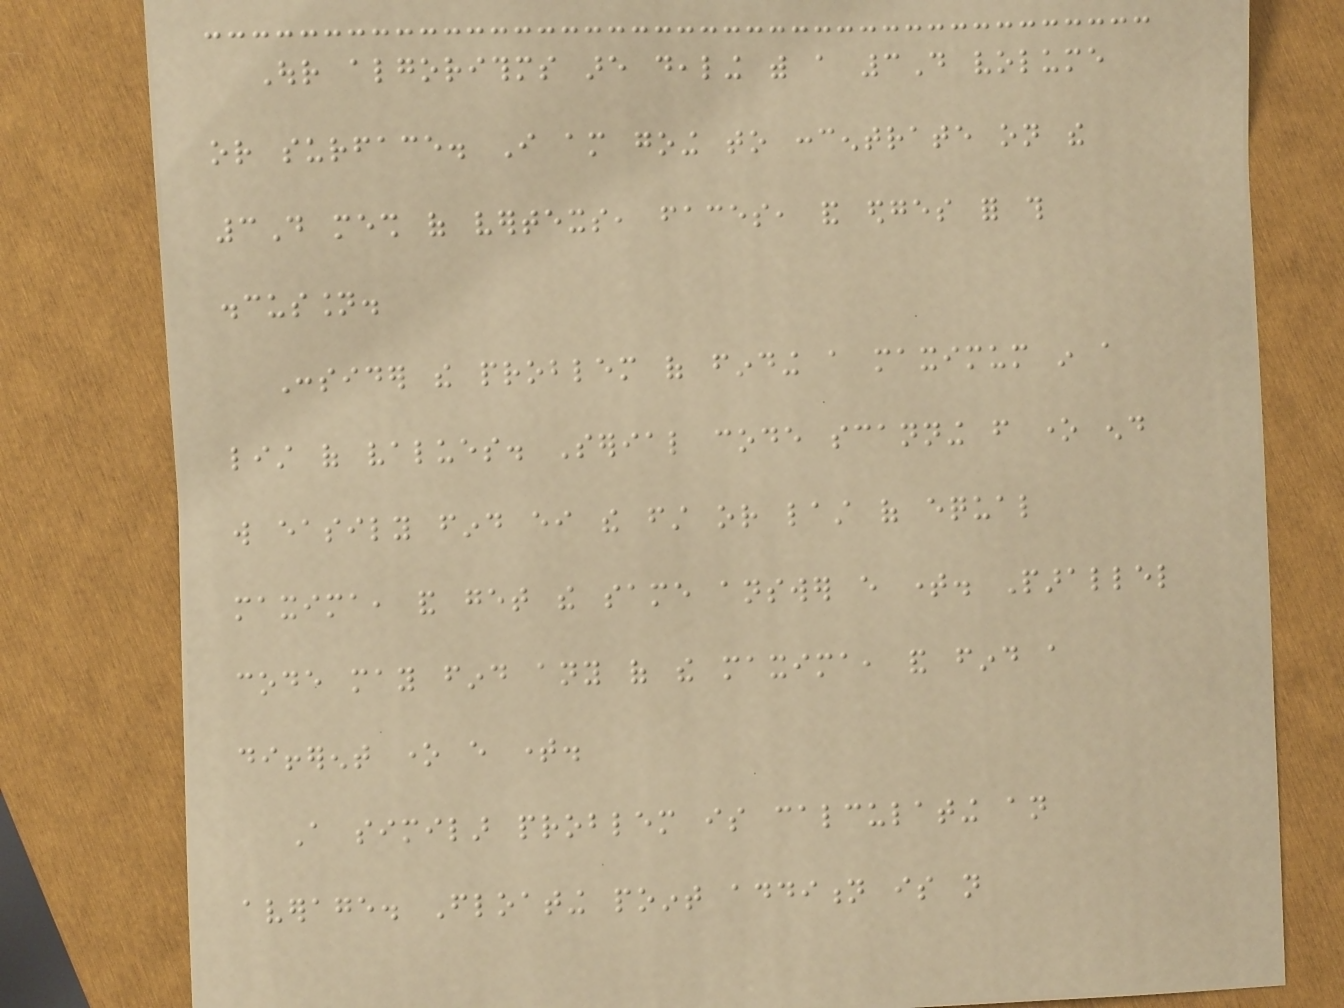Our algorithms are dealing with a 3D volume
or surface. I am going to concentrate on the
3D mesh of vertexs, faces, and edges for this
discussion.
Consider the problem of finding a maximum in a
list of values. Serial code scanning from one end
will easily find either the first or last of equal
maxima, and get the same answer every time. Parallel
code may find any of the maxima, and find a
different one every time.
A similar problem is calculating an
average. Floating point addition is not
